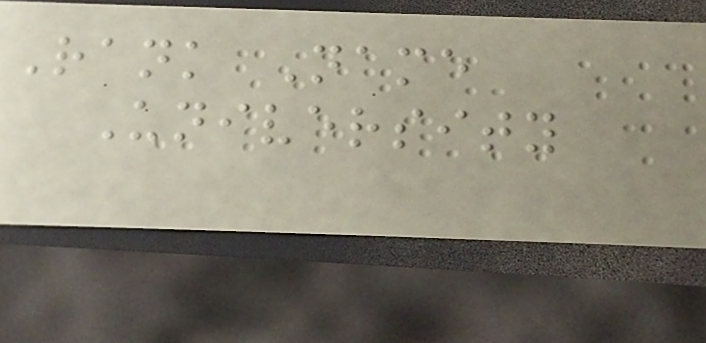Rank Name
University
